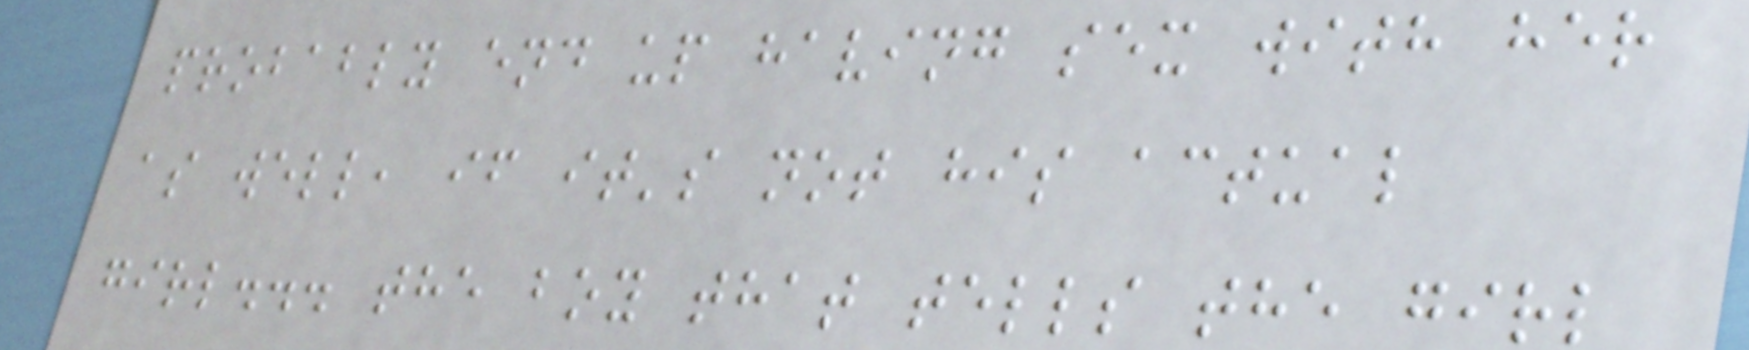probably end up having sex with her
as well, if it's not his actual
girl... the boy that tells the girl
